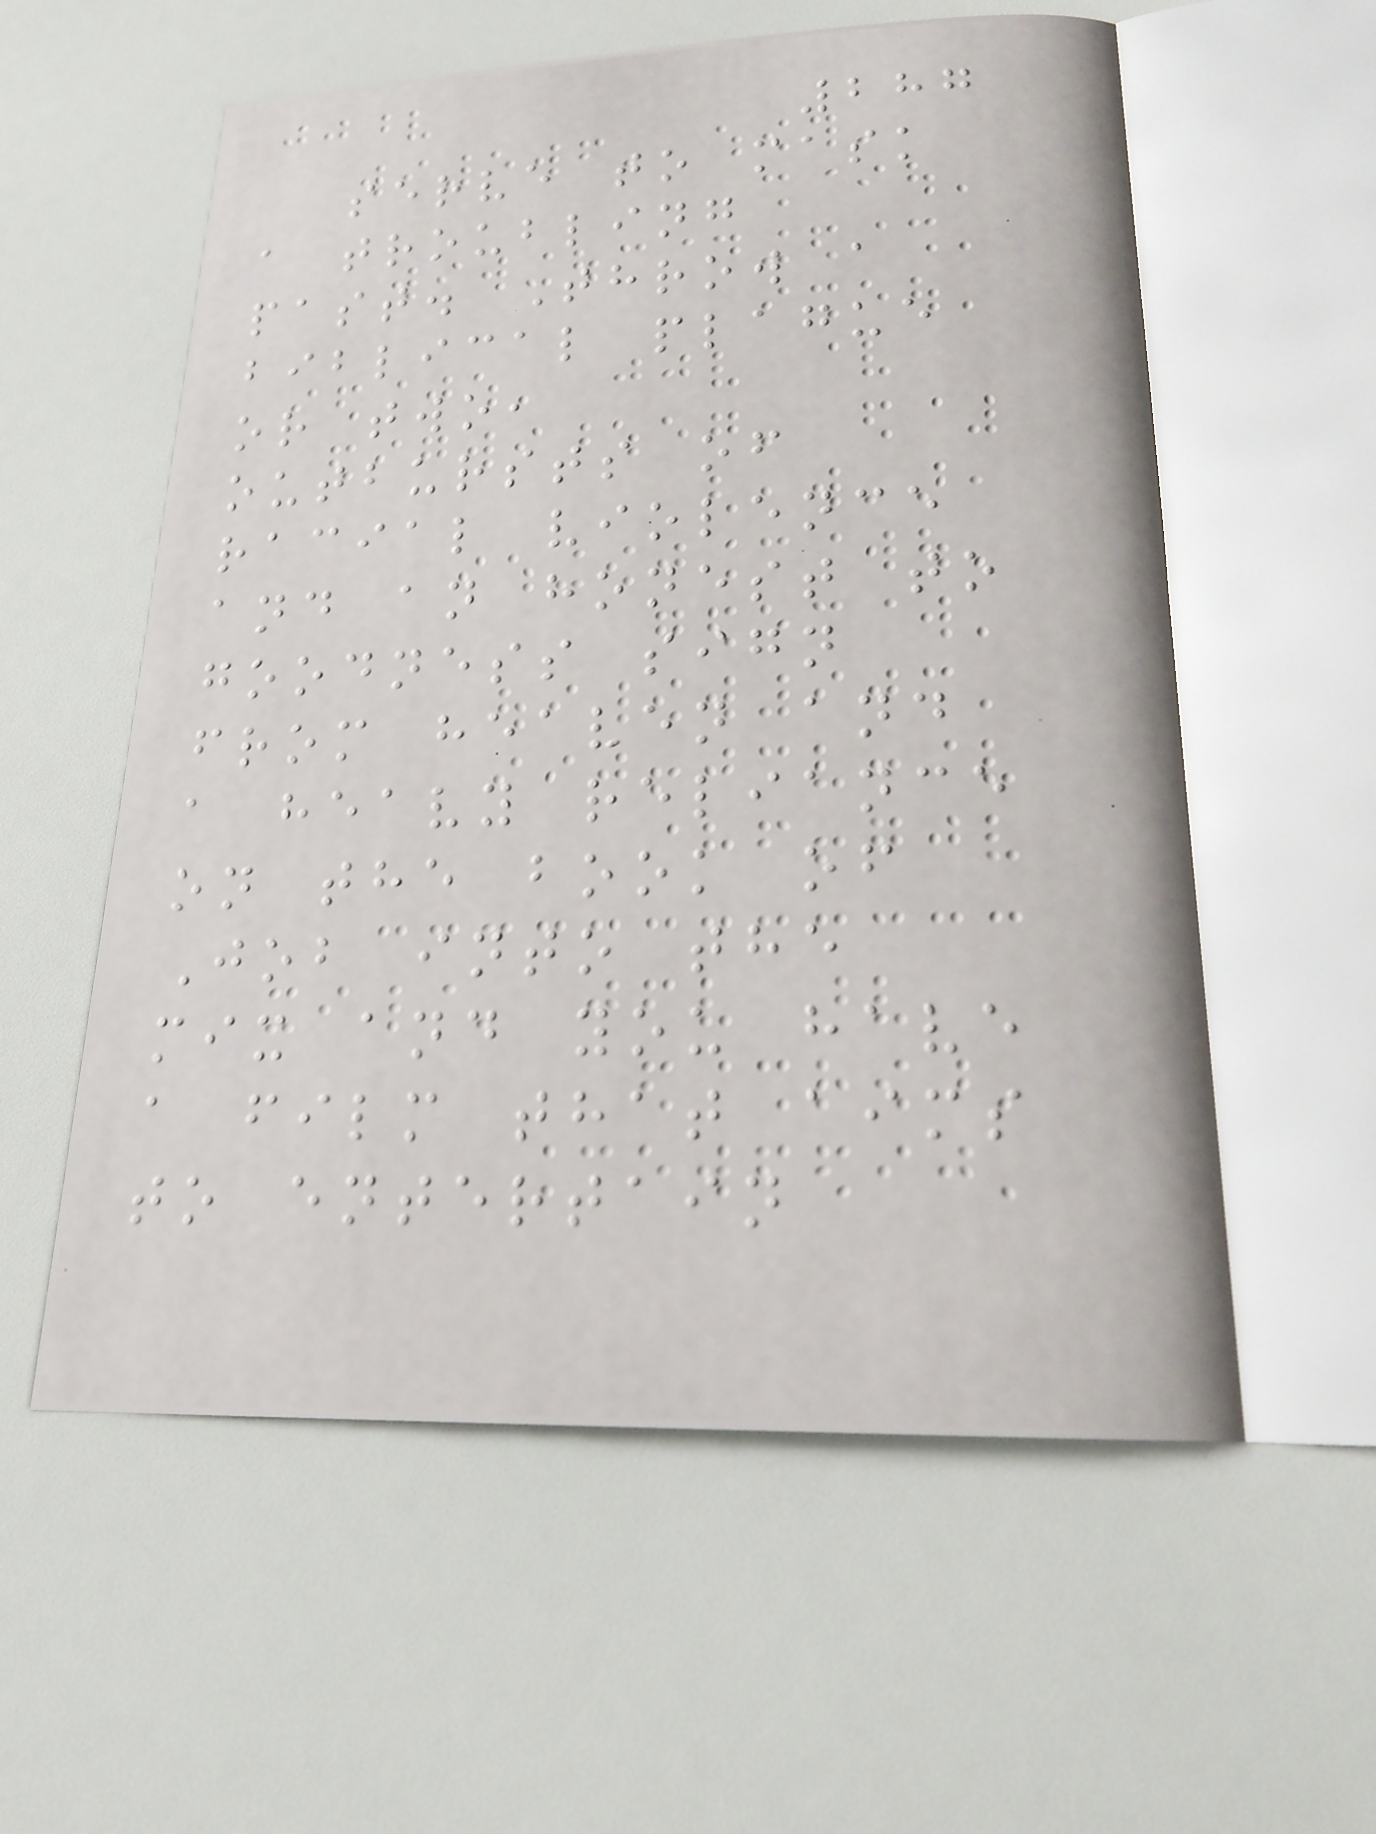287
serve to mask
a troubling
past. Throw a
biblical plague
or two,
outbursts of
racial violence
and an honest to
goodness sign
from heaven and
a heavy reliance
on the book of
Job into the
mix and you have
a film that aims
to entertain
